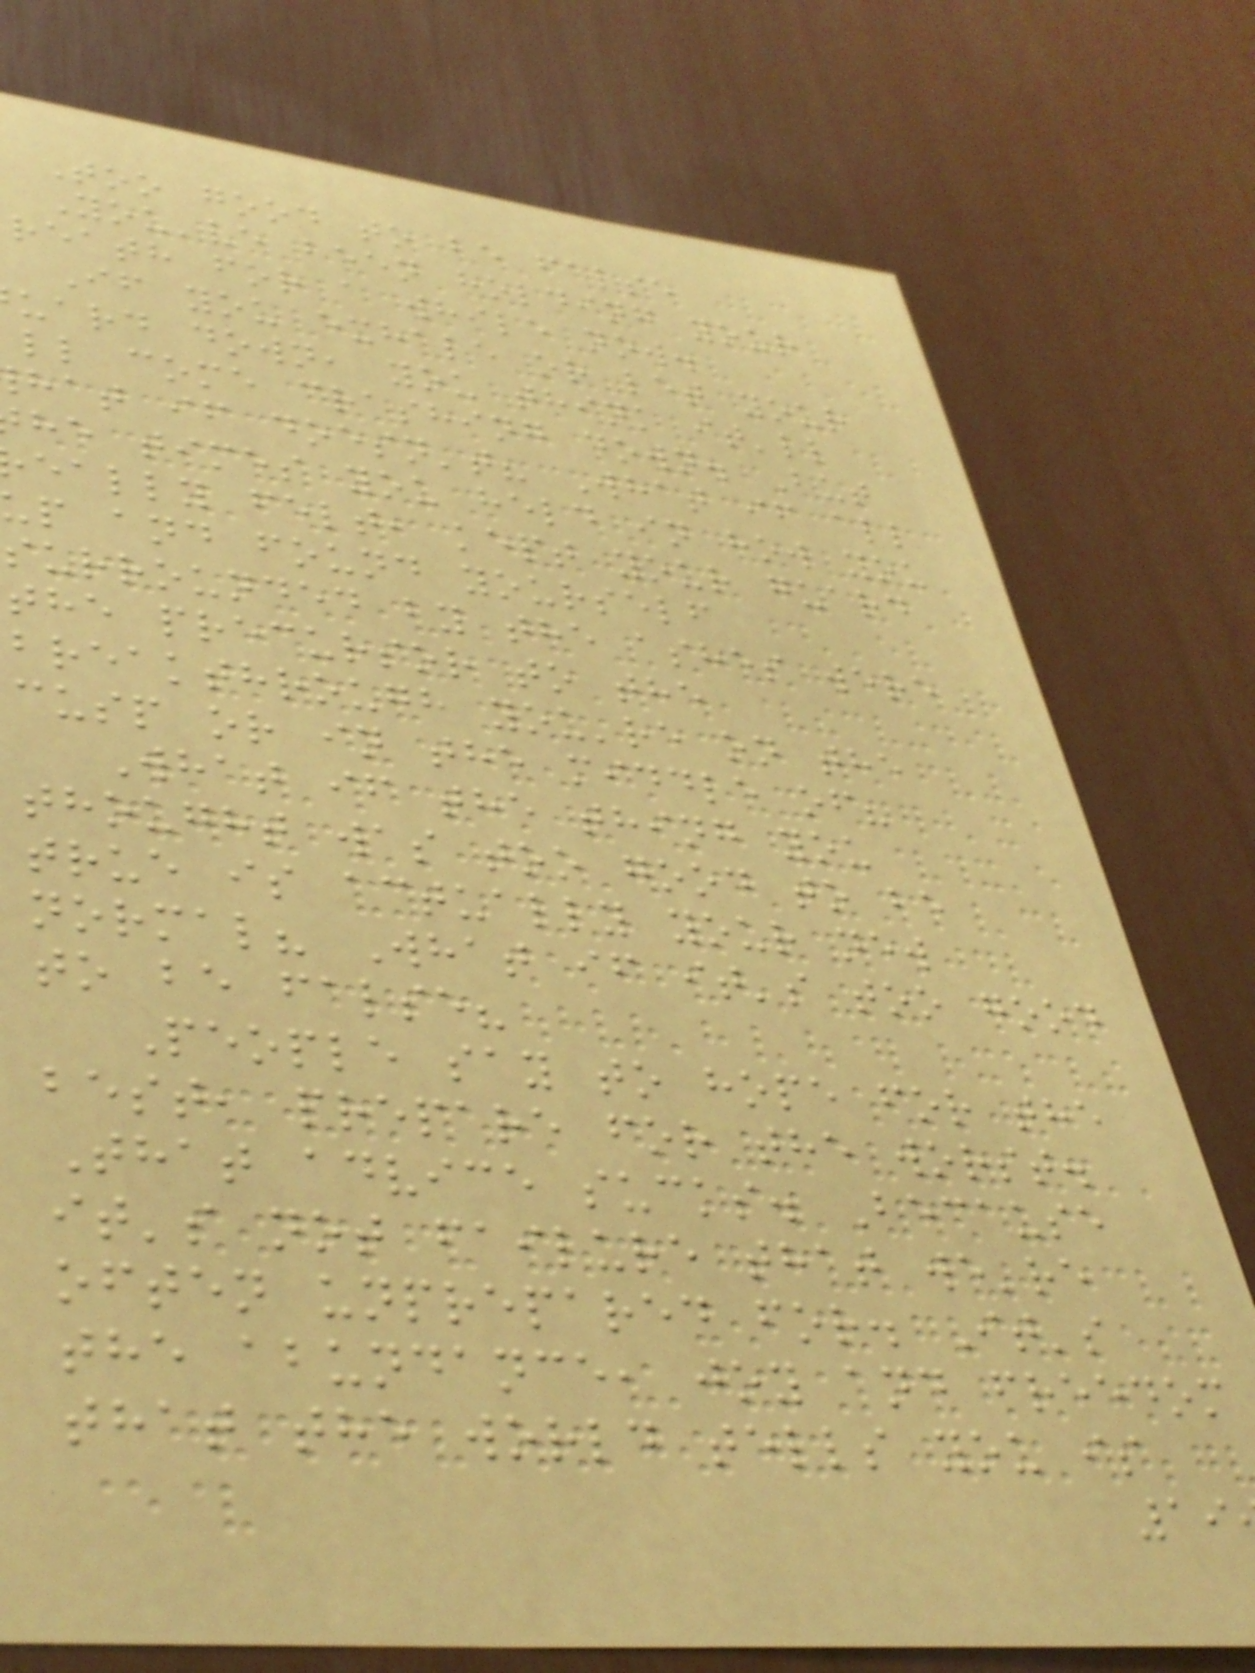Too good to be false
You've been holding your
reath for a while now.
If you exhale or let your
uard down, you think it'll
ll come crashing down. But
hat if doesn't? What if all
he times you held in how you
eally felt, kept your guard
p and found yourself
surrounded by the ashes were
the precursor to the
breakthrough you're on the
cusp or in the middle of?
What if the thing you
thought was too good to be
true is actually your new
normal? What if it's too good
to be false?
People say to hope for the
best, prepare for the worst.
That advice sucks. Because
it's not failure that we're
often unprepared for. It's
the abundance, joy and freedom
that the world tells you is
